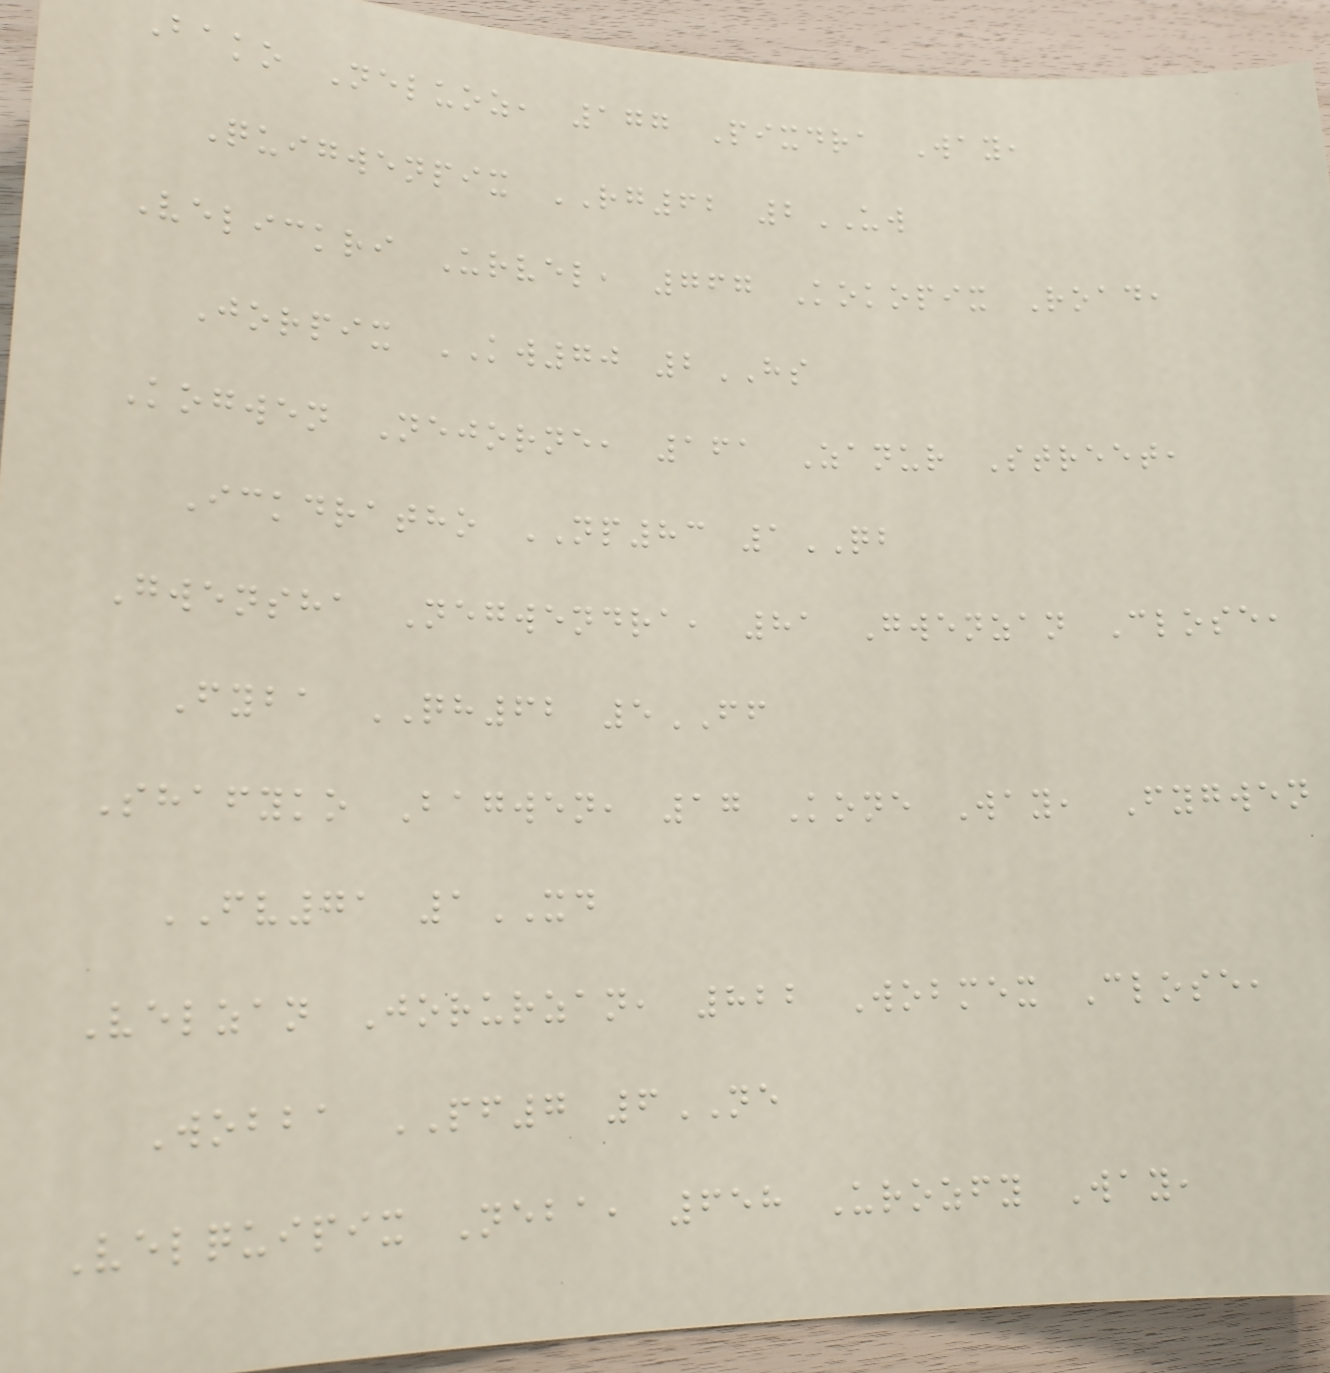Bako Neluoz, 177 Pixdra Way,
Quigwenpix RG62 2UW
Velickri Urvel, 767 Kokopix Road,
Jorpix KW70 2HS
Kogwen Nejorne, 161 Zanur Street,
Ickdratho NP83 1QB
Gwensha Negwendra, 81 Gwenzan Close,
Fyba QH62 5FF
Shafyko Bagwen, 17 Kone Way, Fygwen
FV71 1XD
Velzan Jorurzan, 822 Wobmex Close,
Wobba PF7 6NE
Velquipix Neba, 658 Urozfy Way,
